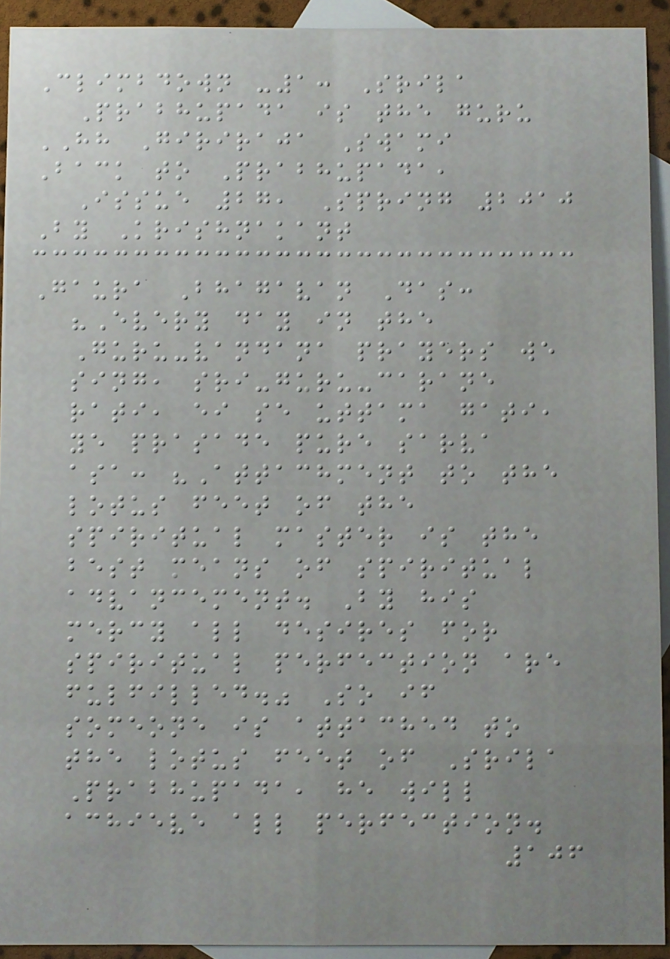Climbdown -1: Srila
Prabhupada is the guru
HH Giriraja Swami
Back to Prabhupada,
Issue 27, Spring 2010
By Krishnakant
Gaura Bhagavan Das:
"Every day in the
Guru-vandana prayers we
sing, sri-guru-carane
rati, ei se uttama gati,
ye prasade pure sarva
asa: "Attachment to the
lotus feet of the
spiritual master is the
best means of spiritual
advancement. By his
mercy all desires for
spiritual perfection are
fulfilled." So if
someone is attached to
the lotus feet of Srila
Prabhupada, he will
achieve all perfection.
106
